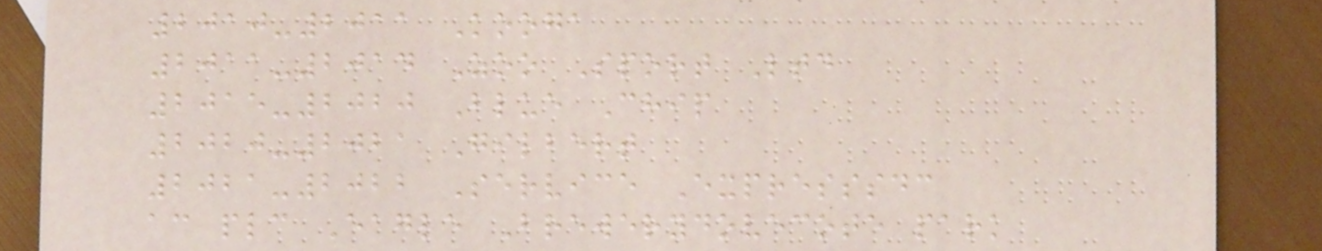2010-2011 Kooga
2011-2014 Zoo Sport Ltd
2015-2020 Blue Chip
2020-2021 Gilbert
2021-2022 Service Expresssdc
ac plc Eagle Brewerydovecote park
